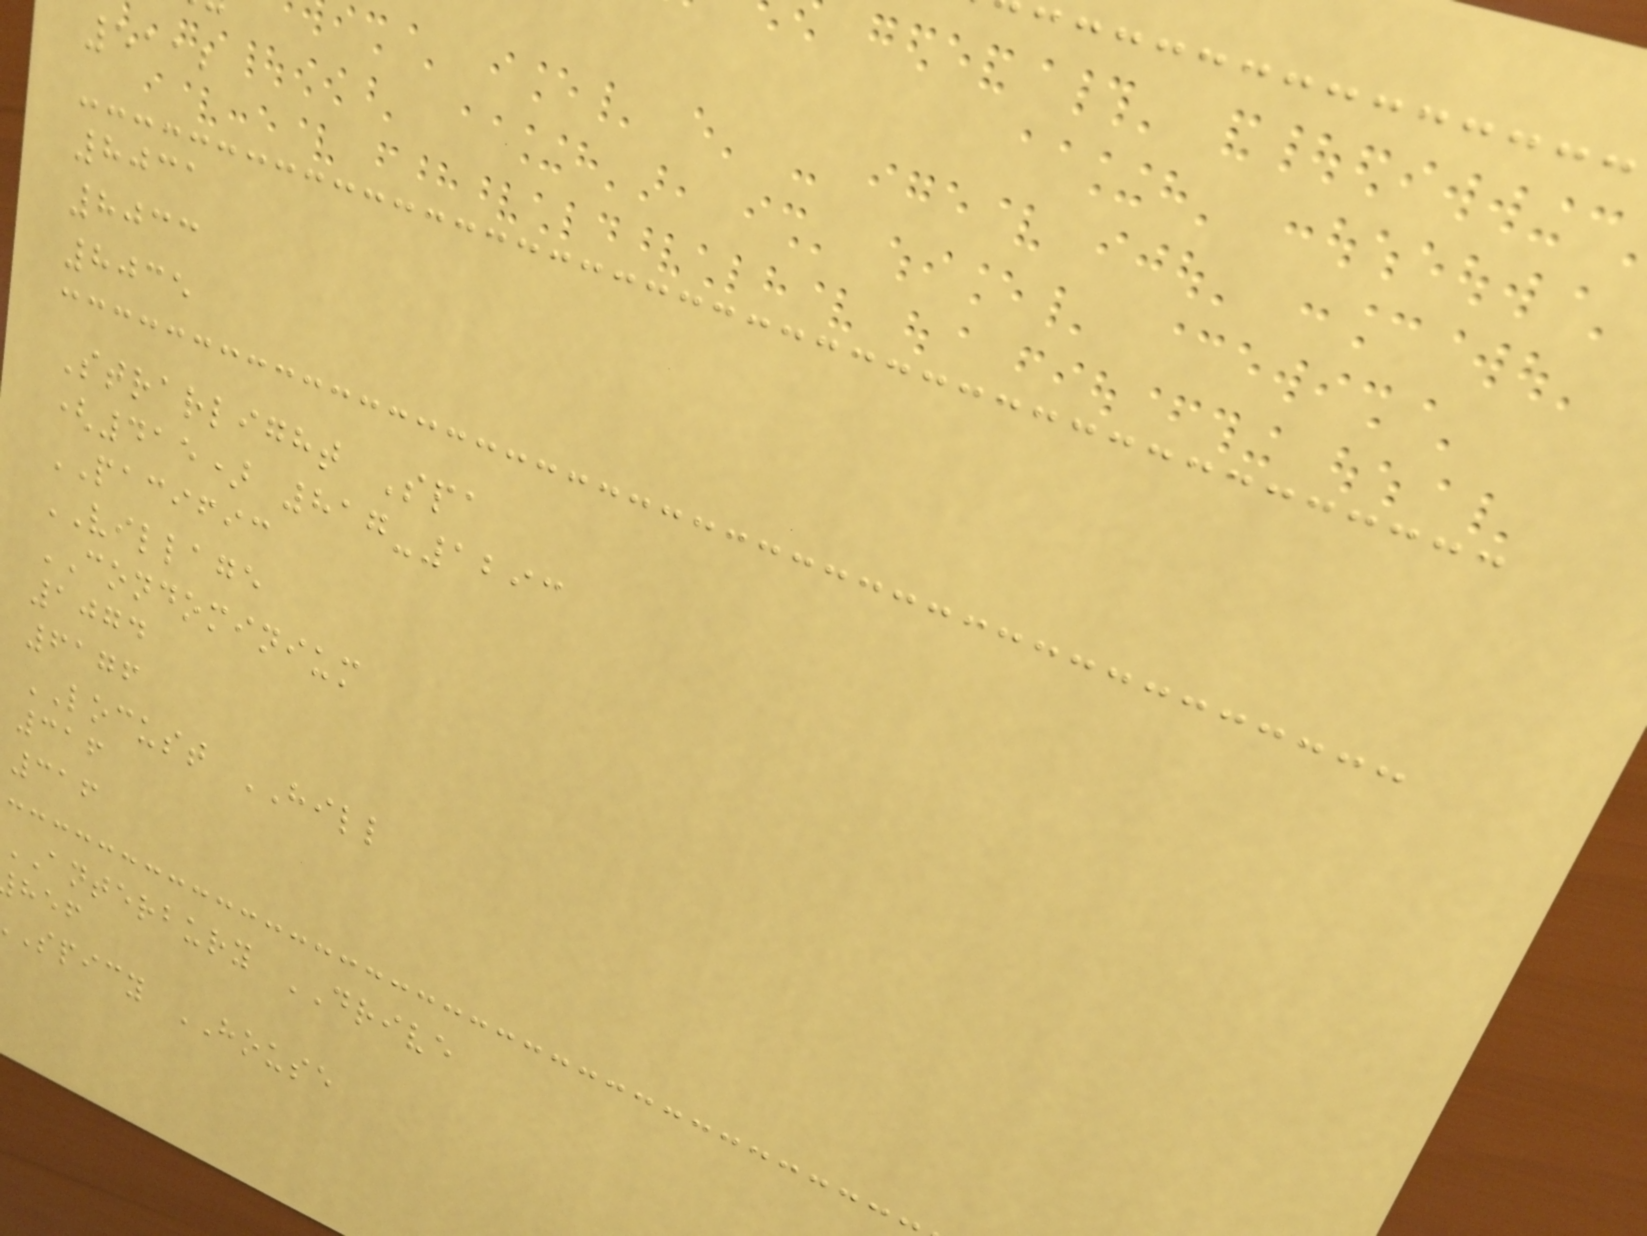5112
8031
8033
8035
Strarlight Spa
(415) 817-1293
PACIFIC
VILLAGE
CONDOMINIUM
1074
6176
LOCUST HILL
316
316
ANTERBURY DRIVE
spicy HOUSE
